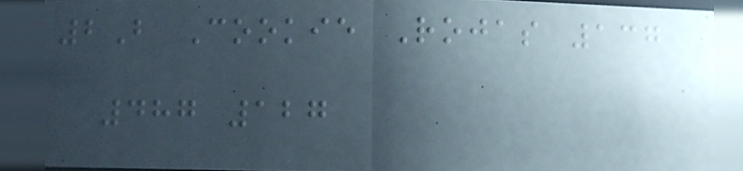2B Cookie Rojas 137
487 127
